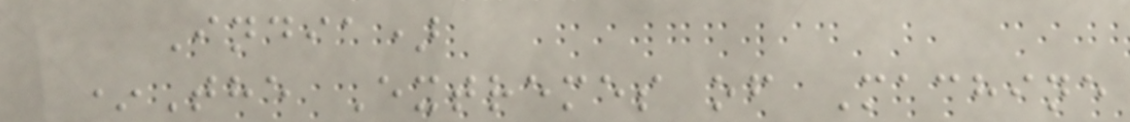India)
*The Extremes of Machine
